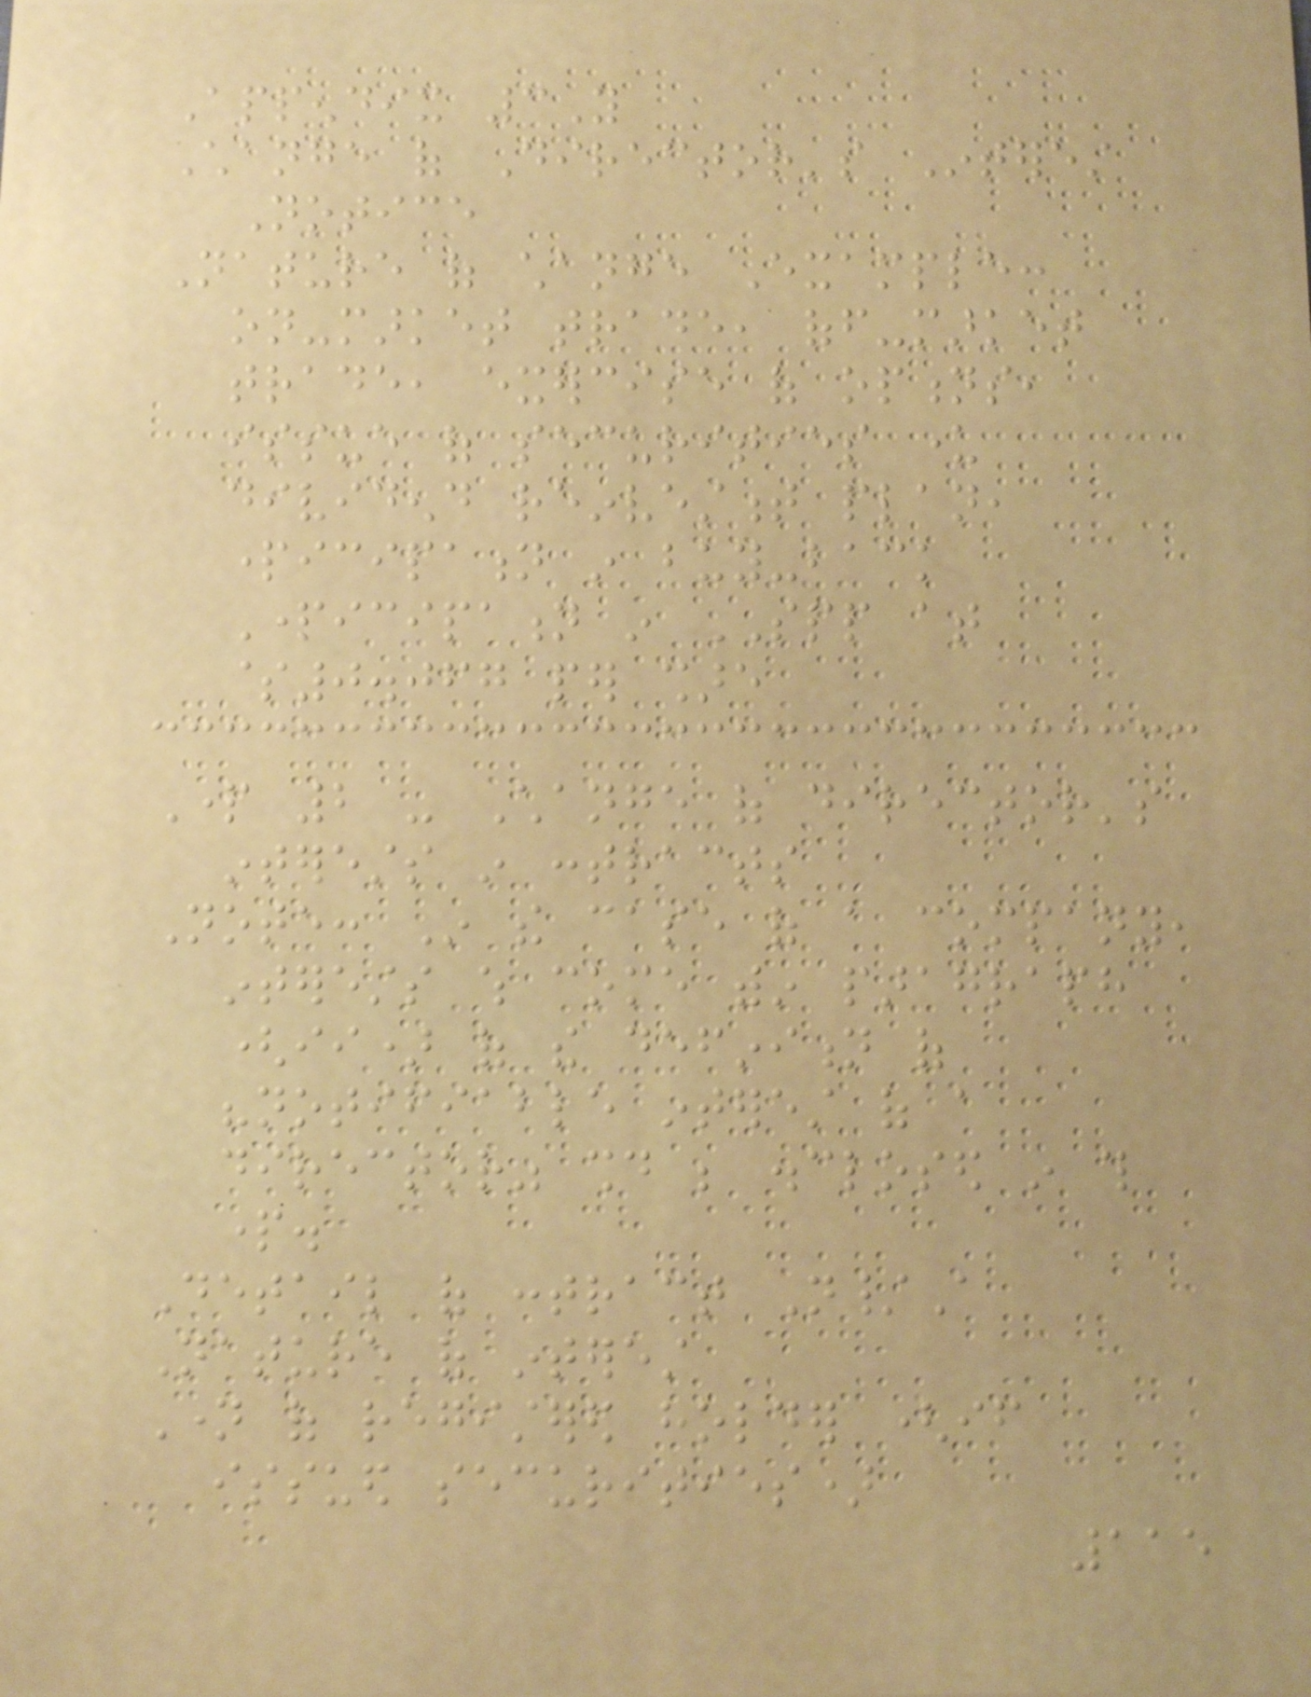Appendix 3Y
Change of Director's Interest
Notice
Nature of change Example:
on-market trade, off-market
trade, exercise of options,
issue of securities under
dividend reinvestment plan,
participation in buy-back
Participation in SPP at
$0.067 per share
Part 2 - Change of director's
interests in contracts
Note: In the case of a company,
interests which come within paragraph
(ii) of the definition of
"notifiable interest of a
director" should be disclosed in this
part.
Detail of contract N/A
Nature of interest
Name of registered holder (if
issued securities)
115
